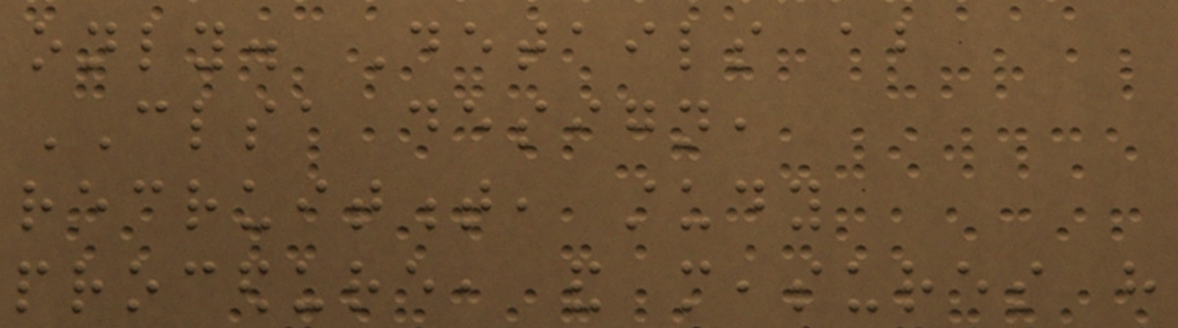only. Details about
CLSA design,
recruitment, study
procedure, and measures have
